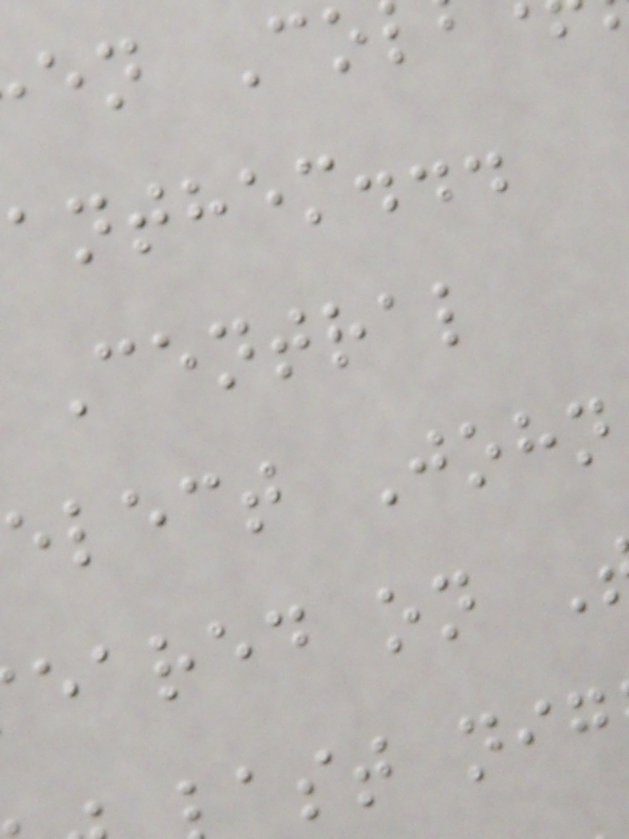anthem...
Central
elect John
eared on
